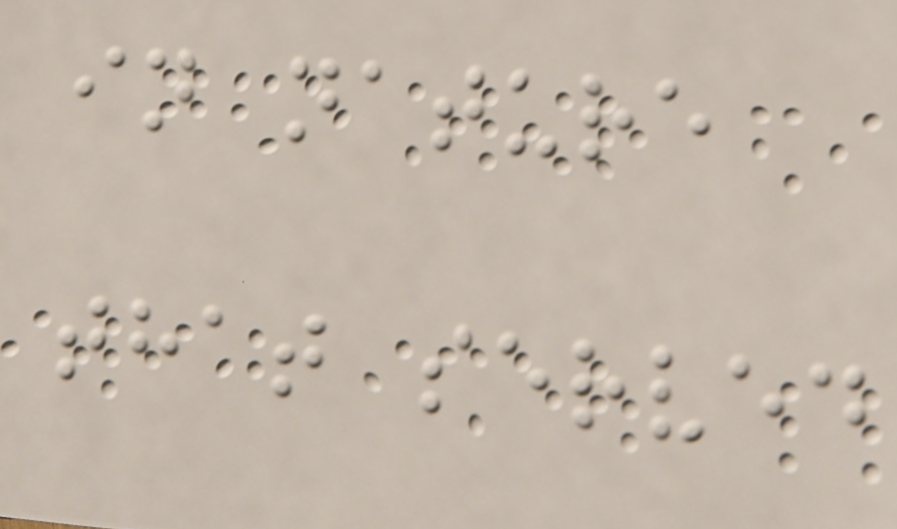in nature
that served
